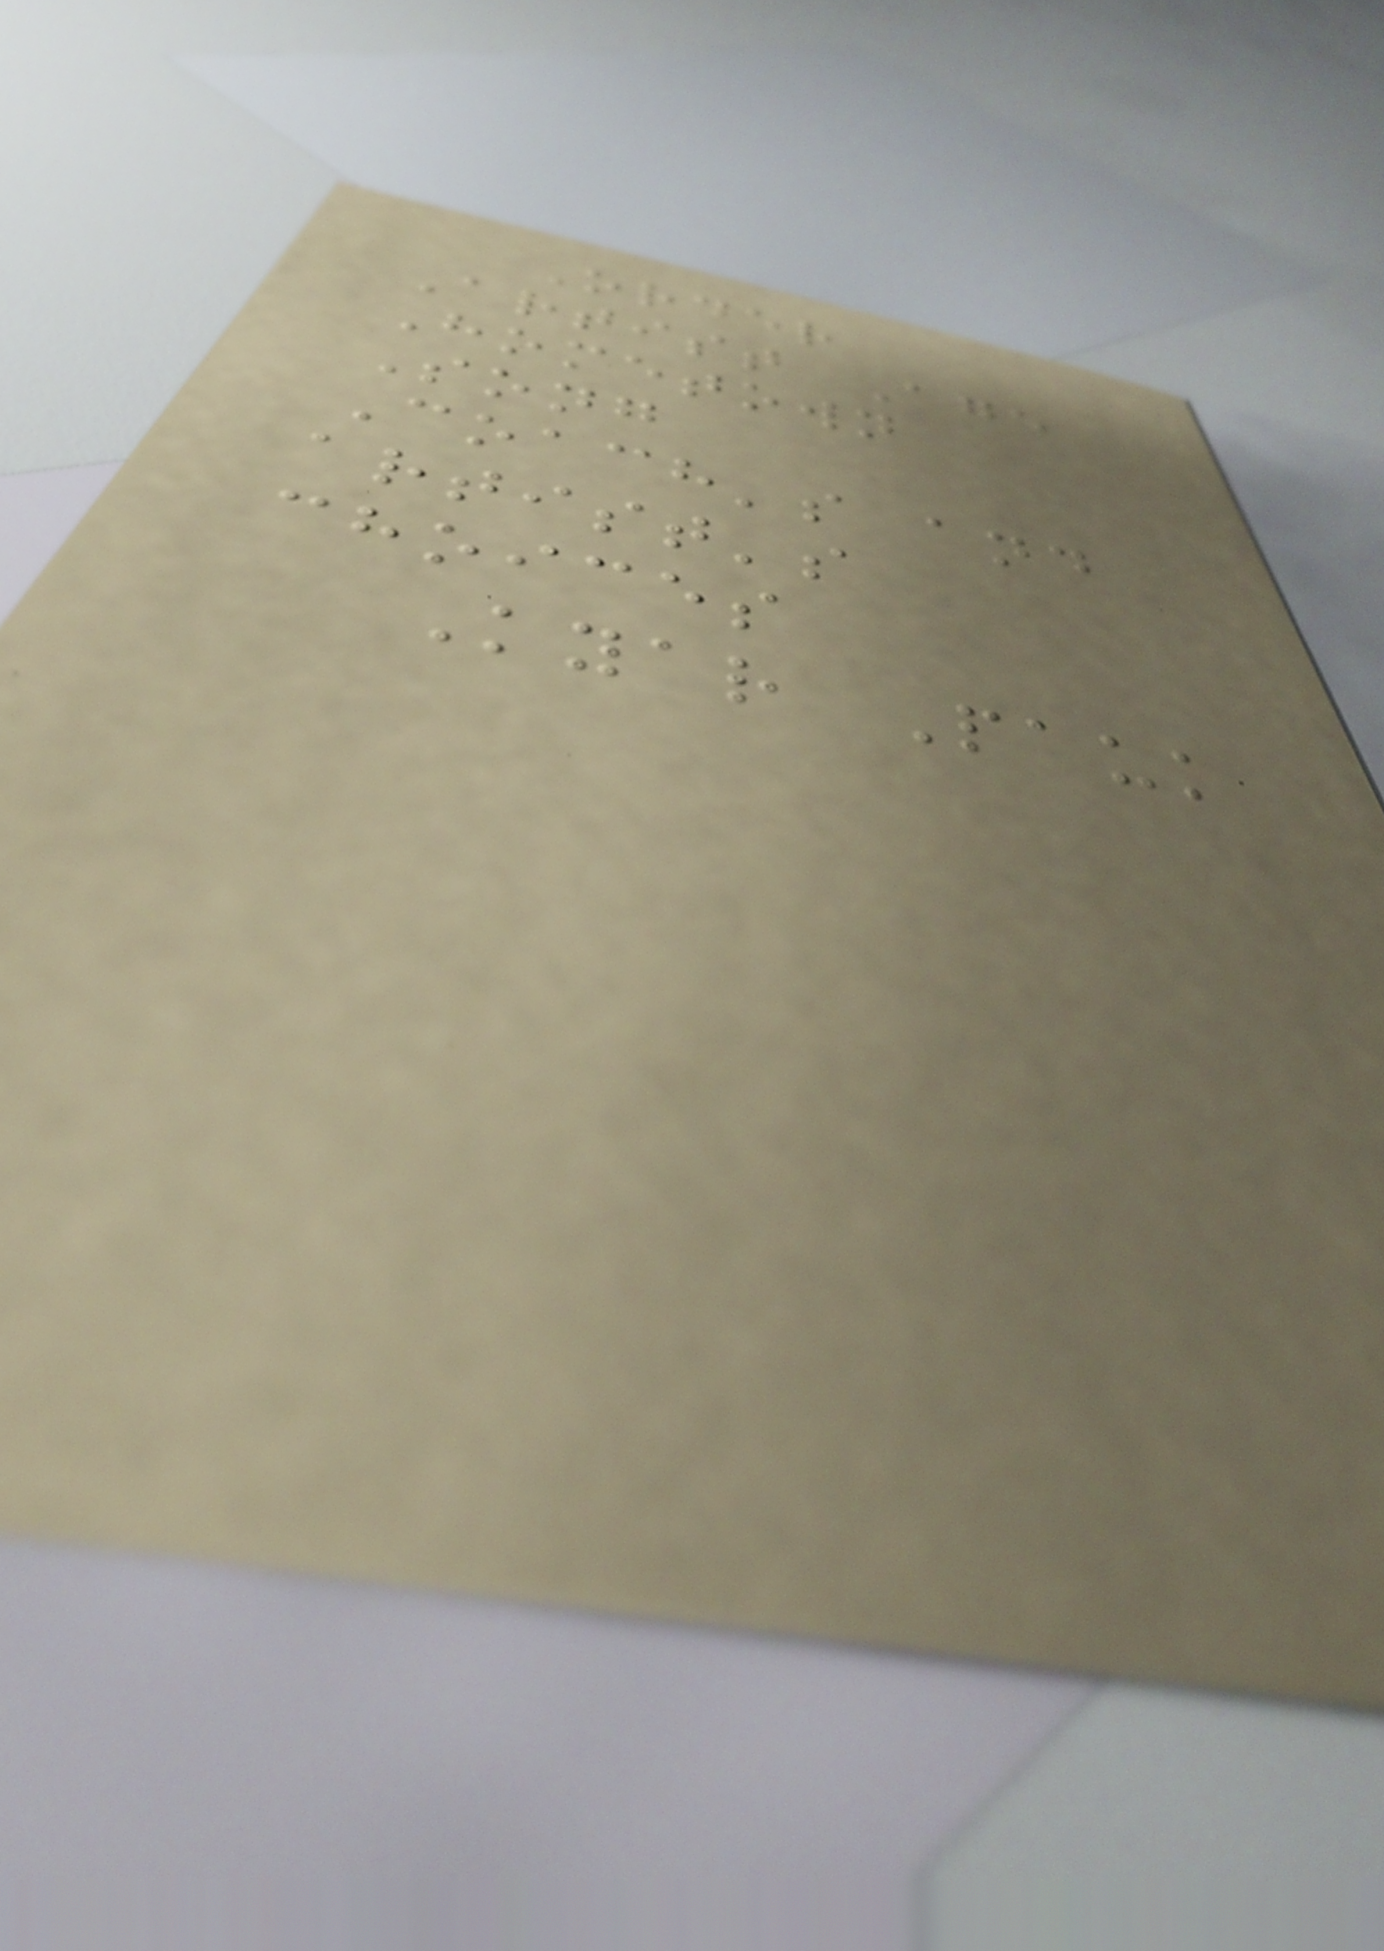Order
Artist Age
Hometown
Song
Coach's and
artist's
choices
Kyar Pauk
